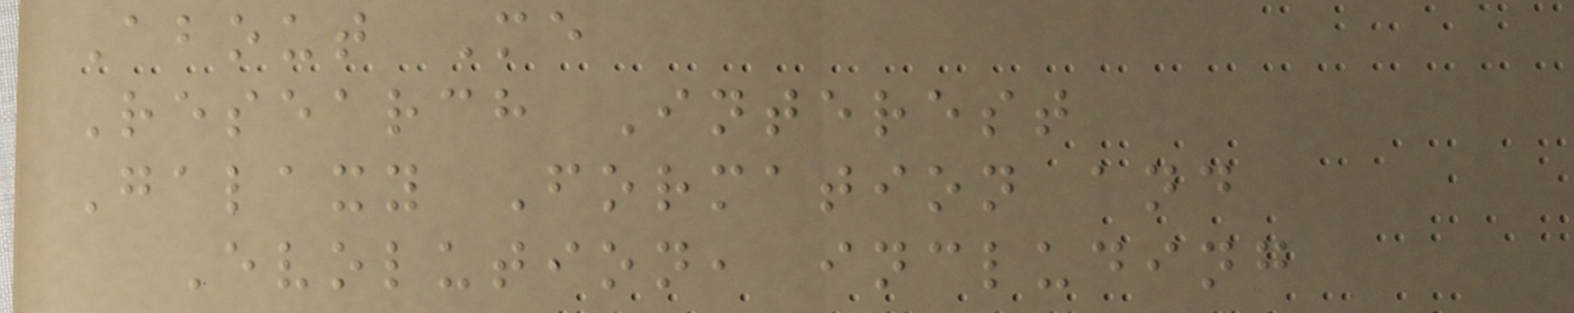About Me
Research Interest
Galaxy Formation and
Evolution, including
